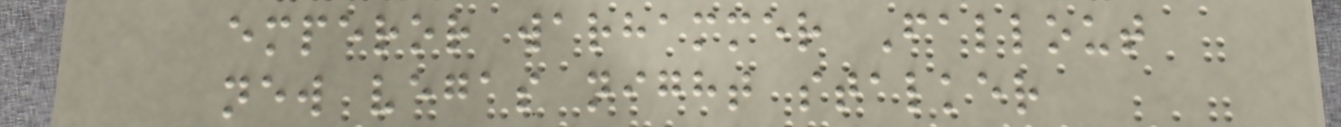emperor warhammer Fallout
new vegas night stalker
